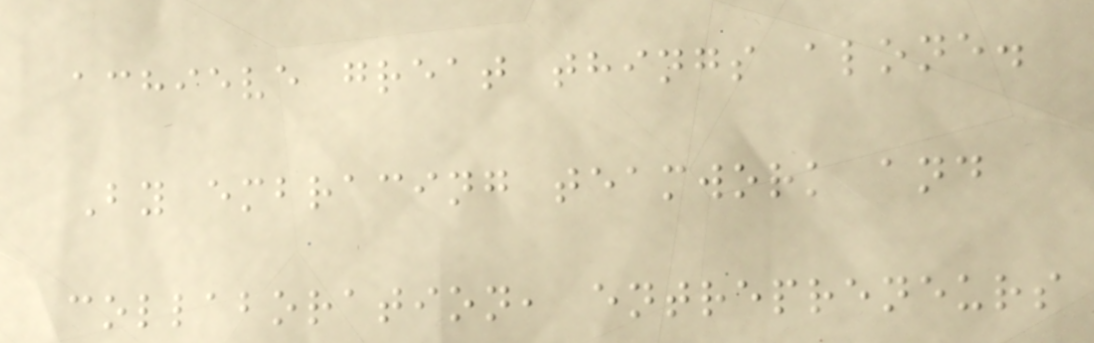achieve great things alone.
By embracing teamwork and
collaboration, entrepreneurs
